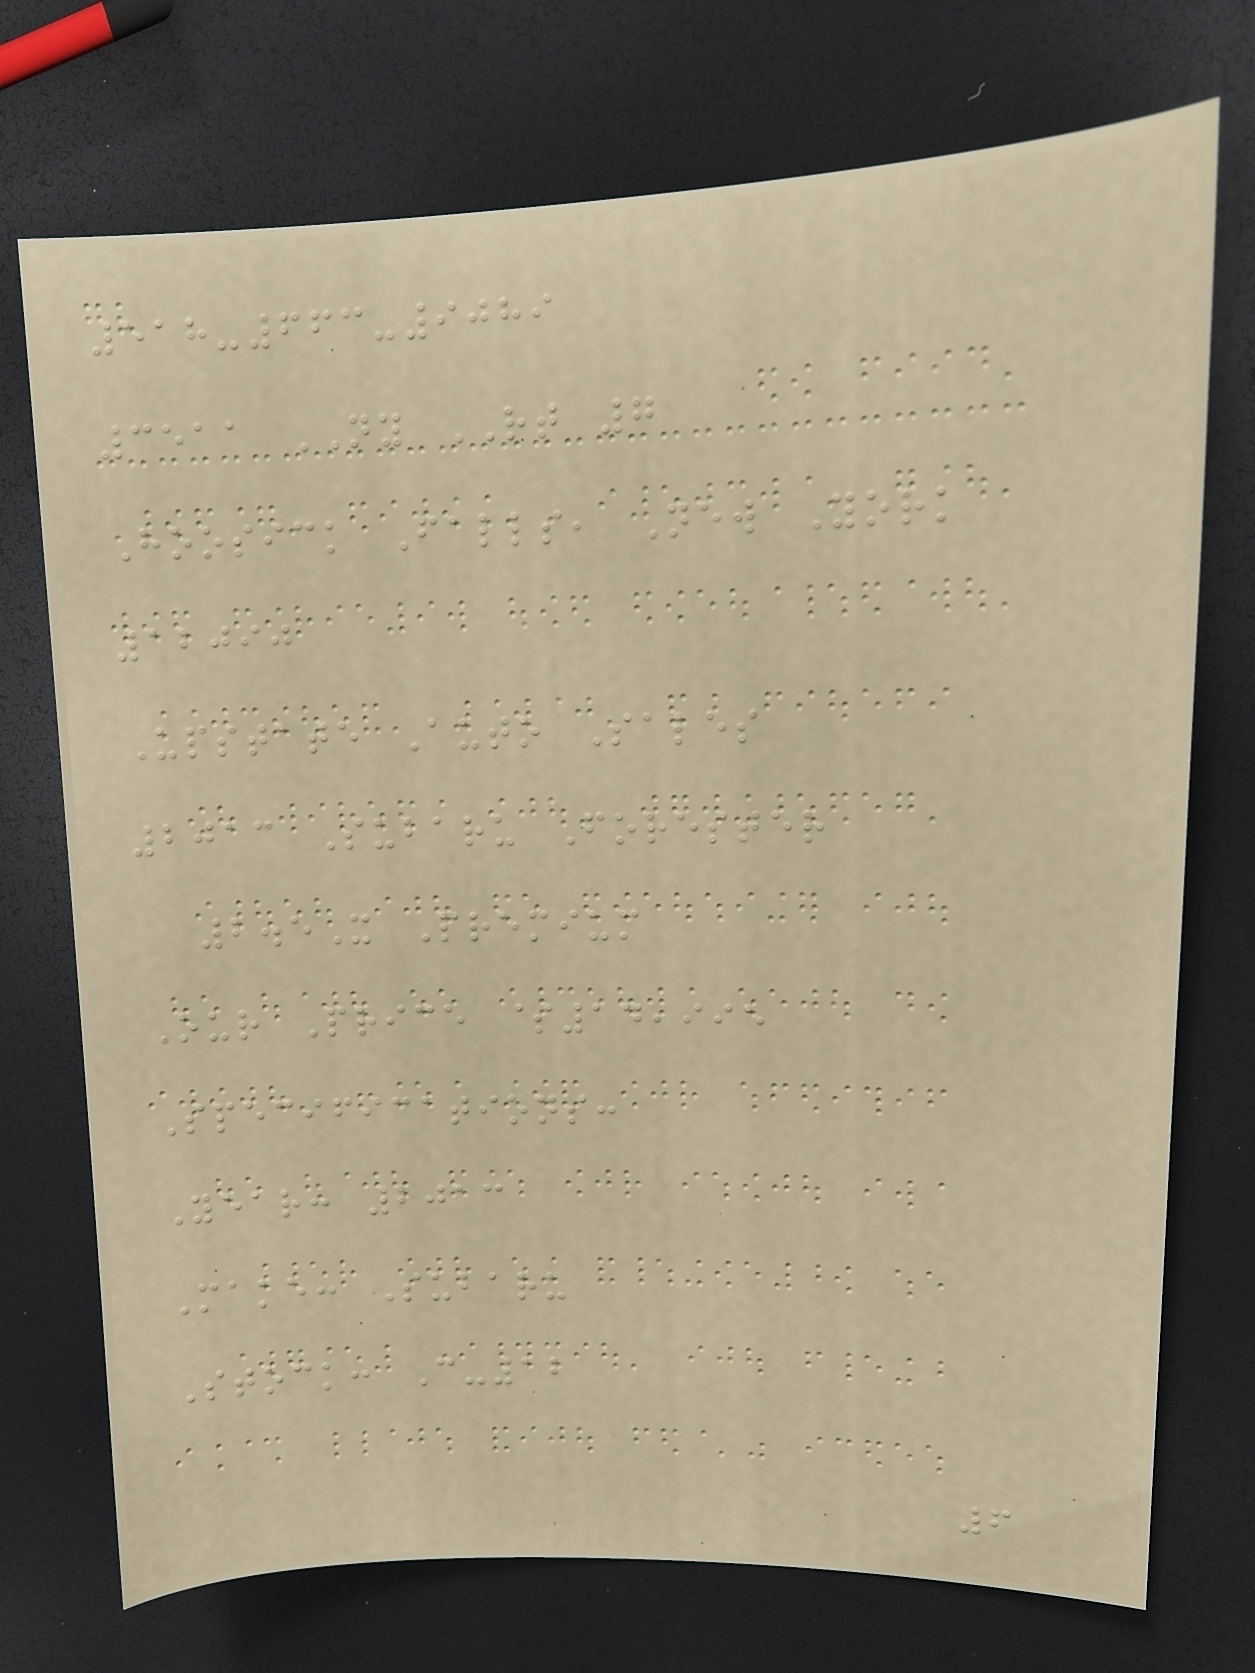518-663-9089
3511 NY RT 7
Hoosick Falls, New York
12090
Upstate Auto Sales
2013 Subaru Forester
2.5X Premium
Our Price $14,995
Specifications:
Year: 2013
Make: Subaru
Stock: C-12
6
